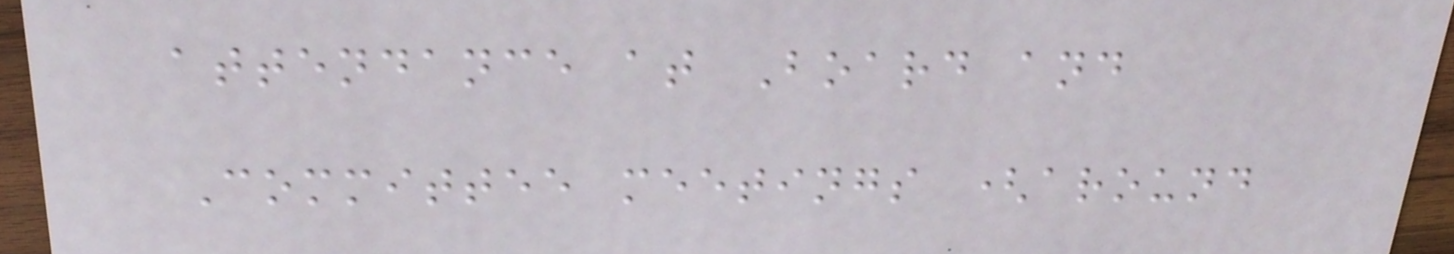attendance at Board and
Committee meetings (around
